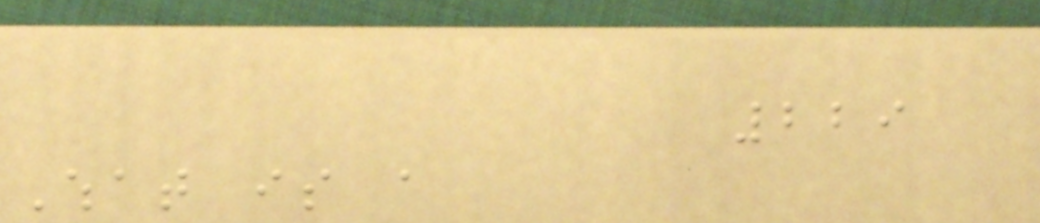229
What is a
